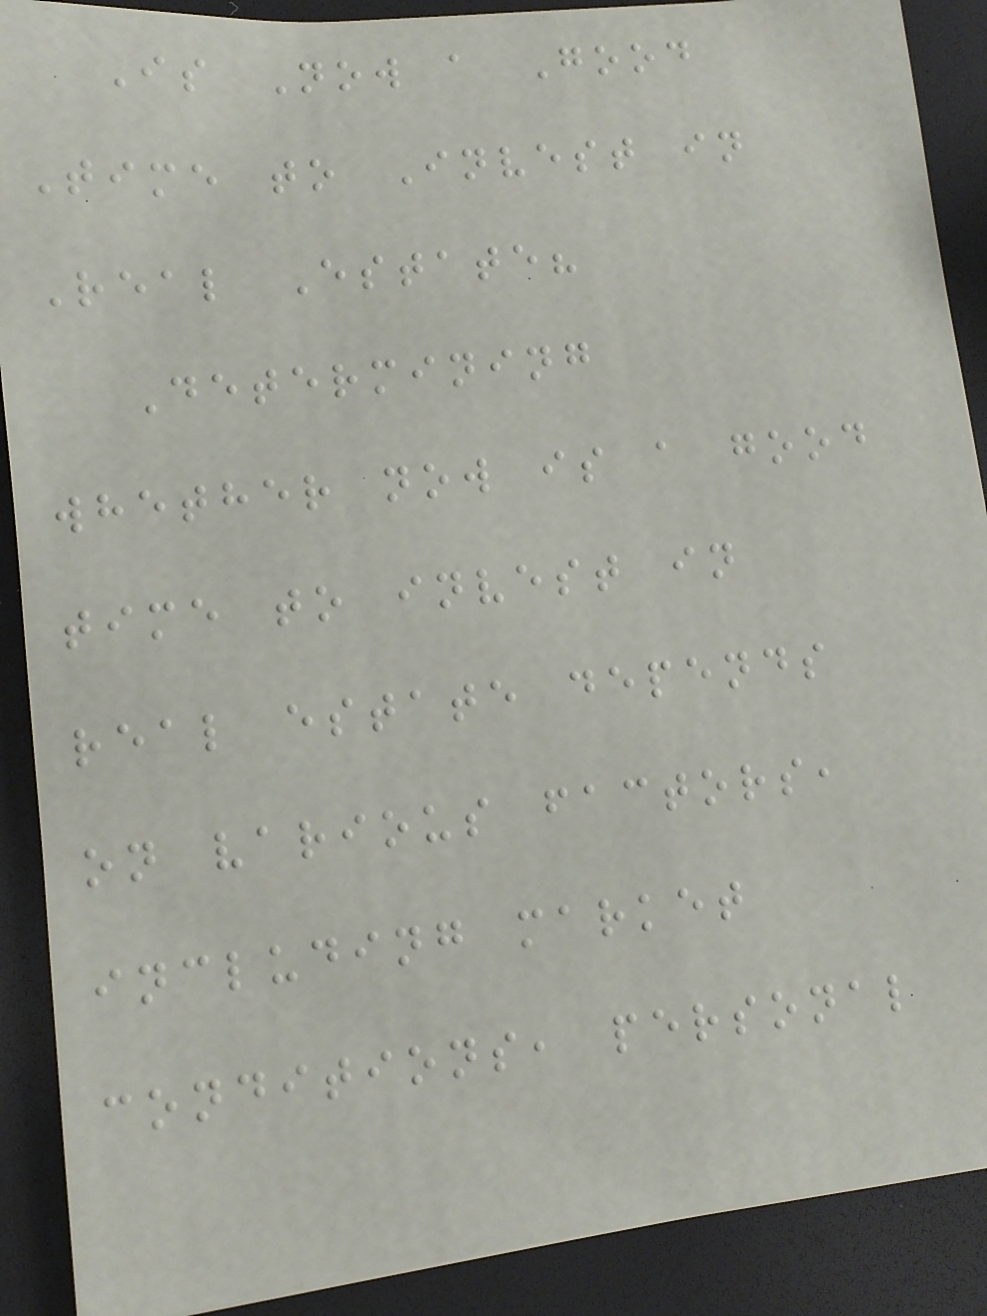Is Now a Good
Time to Invest in
Real Estate?
Determining
whether now is a good
time to invest in
real estate depends
on various factors,
including market
conditions, personal
